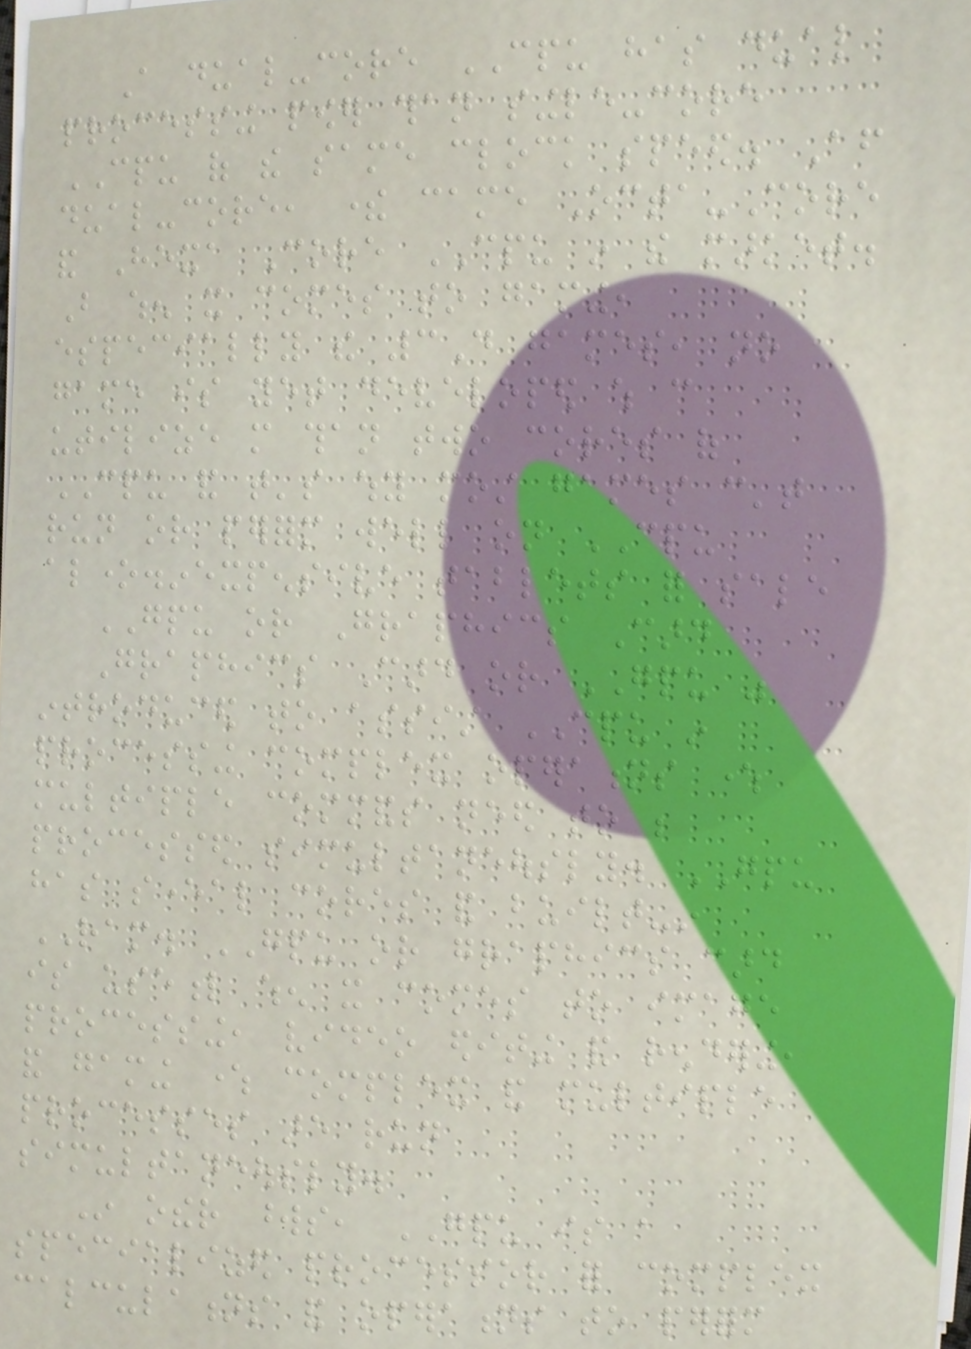A dual-core CPU has dual
processing power than single-core
CPU of the same clock speed. After
dual-core, there came Octa-Core
and Hexa Core CPU in the market.
But when it comes to gaming,
especially the 3D games, no
game is yet developed which can
utilize more than two cores of
CPU and that's why most games can't
run or perform well on CPU
alone.inexpensive tablets for sale
GPU or Graphics Card
Graphics Card or GPU was
introduced to assist CPU in
processing complex operations where
multiple commands need to be
processed simultaneously. GPU
has several cores and built-in
RAM. GPU or graphics card
is useful when it comes to image
processing, video editing and rendering,
and gaming where complex and multiple
processes are run
simultaneously.
In other words, GPU is a
specialized processor for complex
calculations and operations to perform
